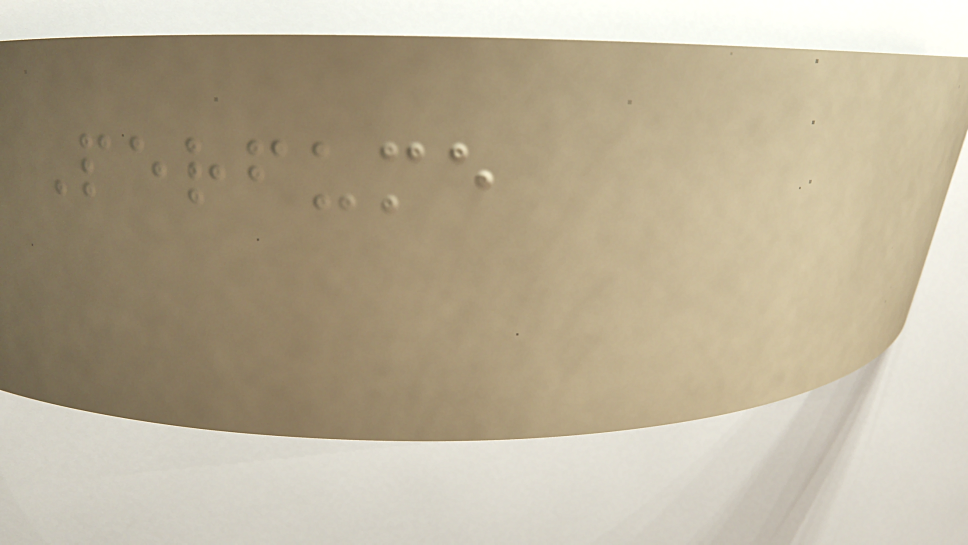Perfume
